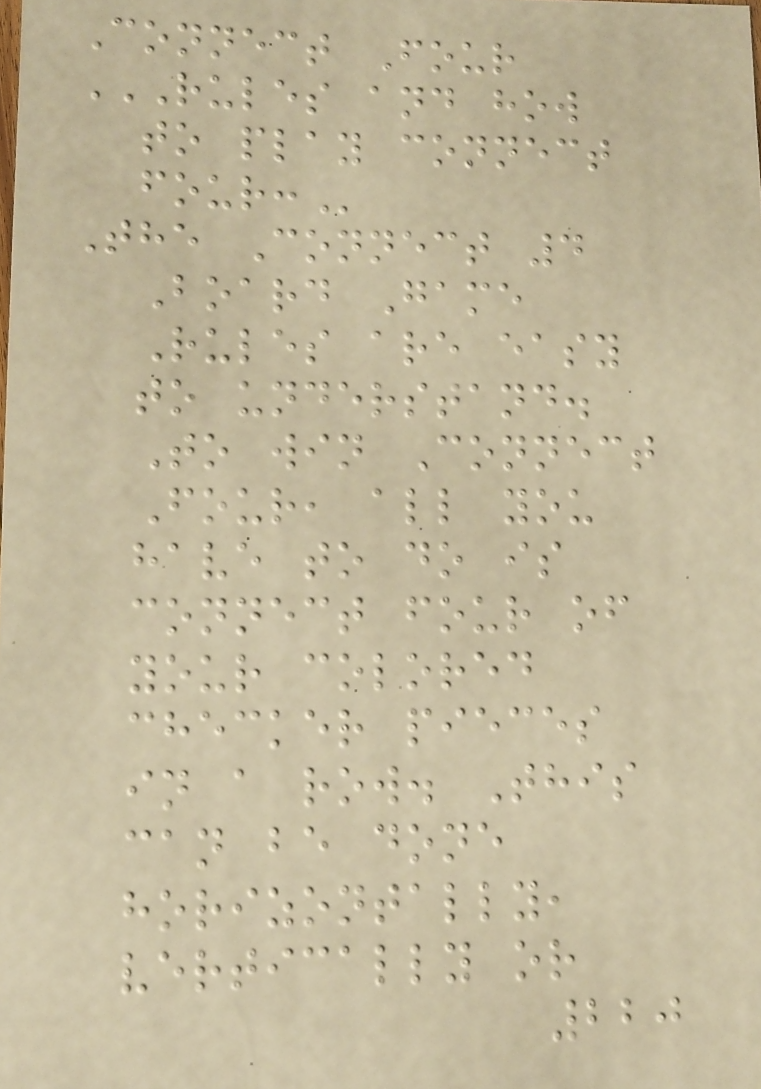Connect Four
RULES AND HOW
TO PLAY CONNECT
FOUR:
The Connect 4
Board Game
Rules are easy
to understand.
To win Connect
Four, all you
have to do is
connect four of
your colored
checker pieces
in a row. This
can be done
horizontally,
vertically or
220
